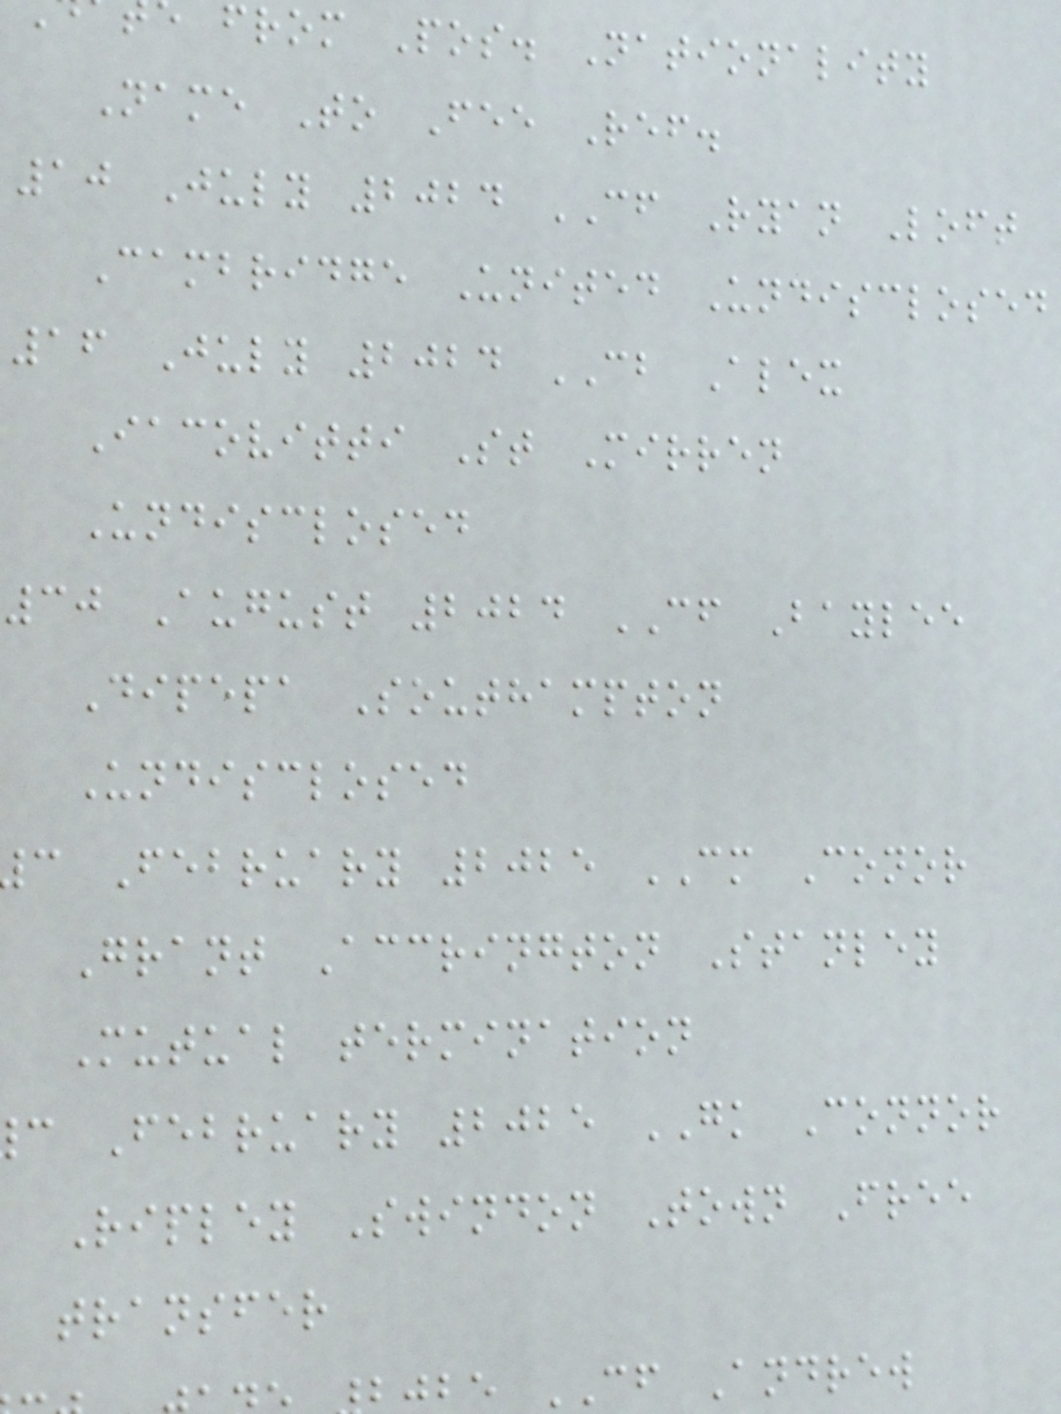from Pos. Nationality
Name To Fee Ref.
10 July 2024 CF Ryan Loft
Cambridge United Undisclosed
16 July 2024 CB Alex
Iacovitti St Mirren
Undisclosed
30 August 2024 CF Baylee
Dipepa Southampton
Undisclosed
c February 2025 CM Conor
Grant Accrington Stanley
Mutual termination
c February 2025 GK Connor
Ripley Swindon Town Free
transfer
e CF Andrew
